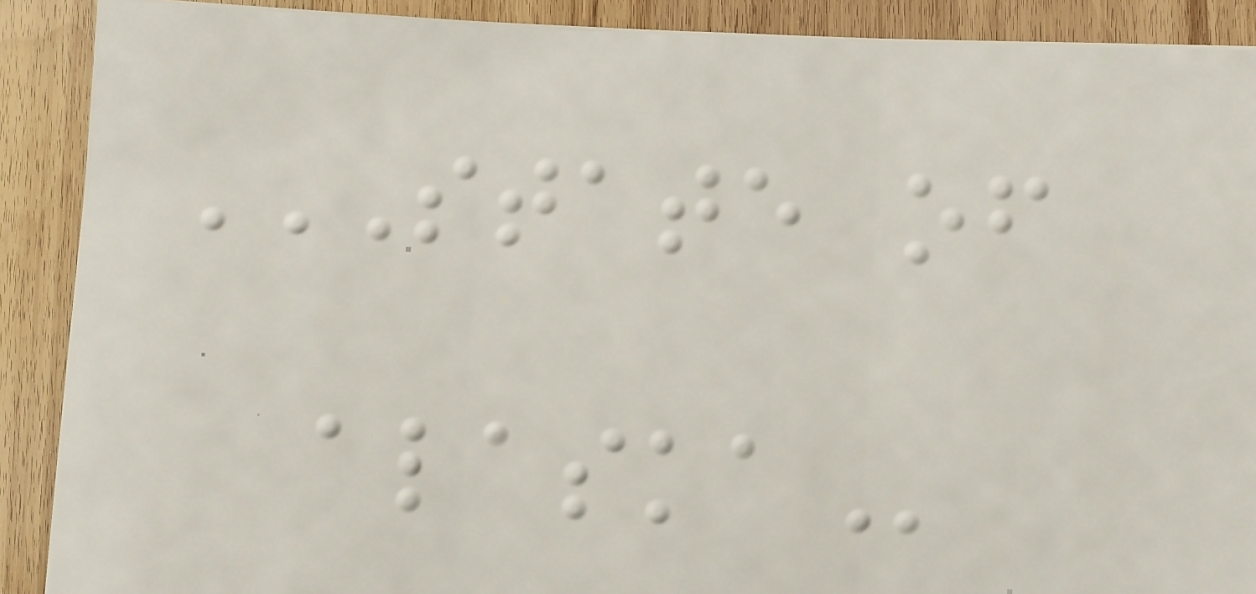STATE OF
ALASKA
